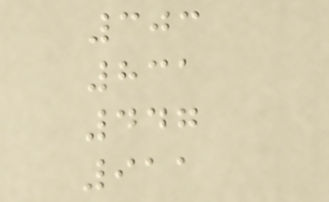303
831
447
911
